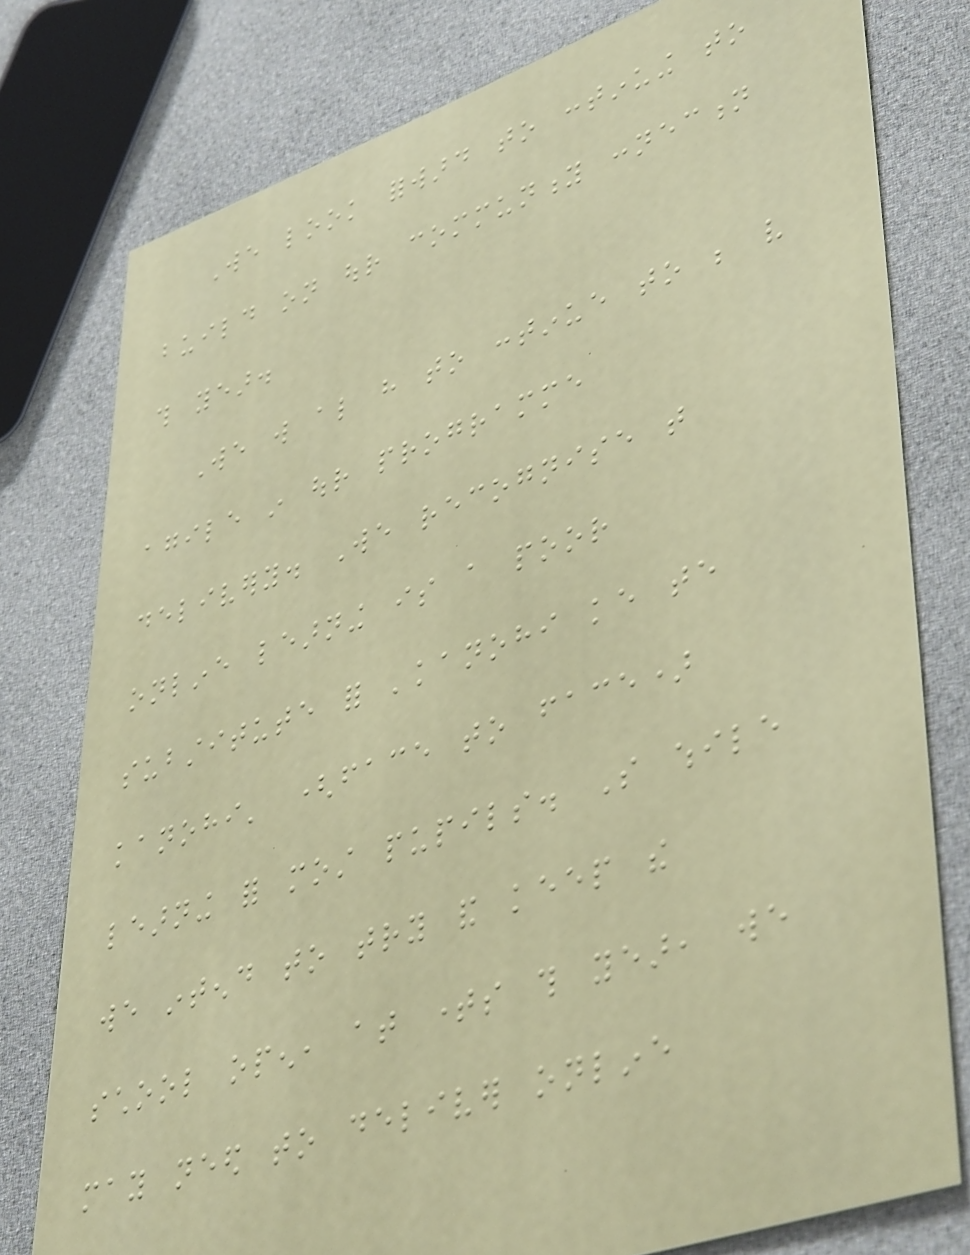We look forward to continuing to
build on our community connection
this year.
We will also have to continue to be very
agile in our programme
delivery. We recognise that
online learning is a poor
substitute for 'kanohi ke te
kanohi' (face to face)
learning for most pupils. So while
we intend to try and keep the
school open, at times this year, we
may need to deliver online
